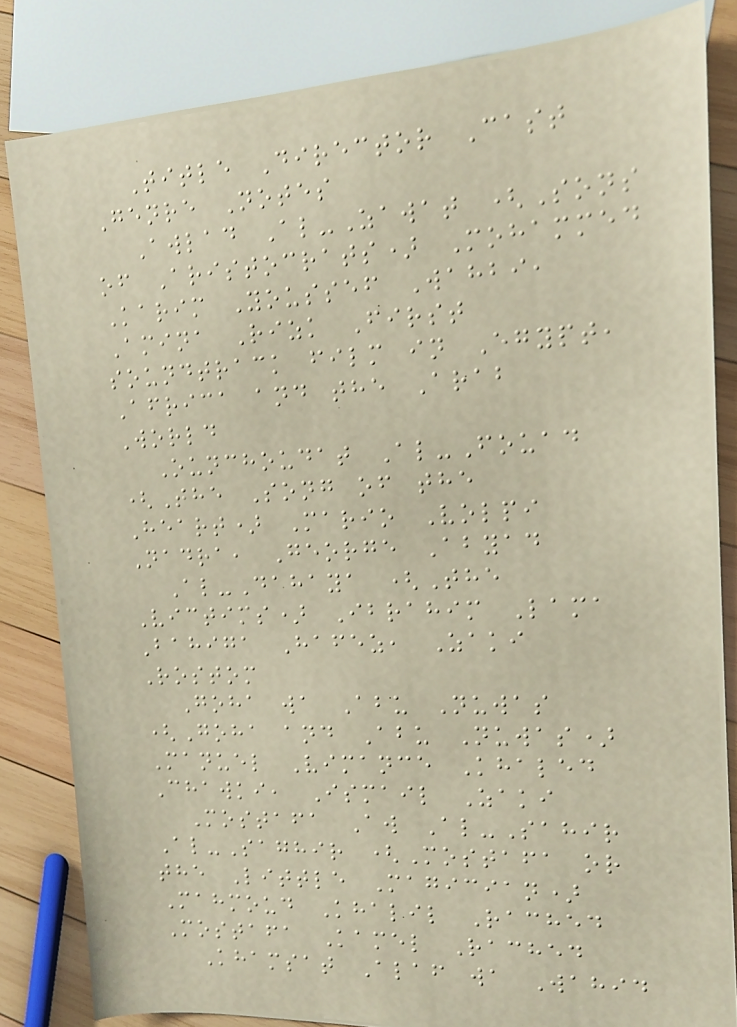Title Director Cast
Genre Notes
Awlad Al-Zawat (Sons
of Aristocrats) Mohammed
Karim Youssef Wahbi,
Amina Rizk First
soundtrack film in Egypt,
Africa and the Arab
World
Ounchoudat Al-Fouad
(The Song of the
Heart) Mario Volpi
Nadra, George Abyad
Al-Dahaya (The
Victims) Ibrahim Lama
Bahiga Hafez, Zaki
Rostom
Goha wa Abu Nuwas
(Goha and Abu Nuwas)
Manuel Vimance Khaled
Chawki, Ismail Zaki
Mostafa Aw Al-Sahir
Al-Saghir (Mostafa or
the Little Magician)
Mahmoud Khalil Rached
Mostafa Kamel Rached
Khamsat Alaf wa Wahid
